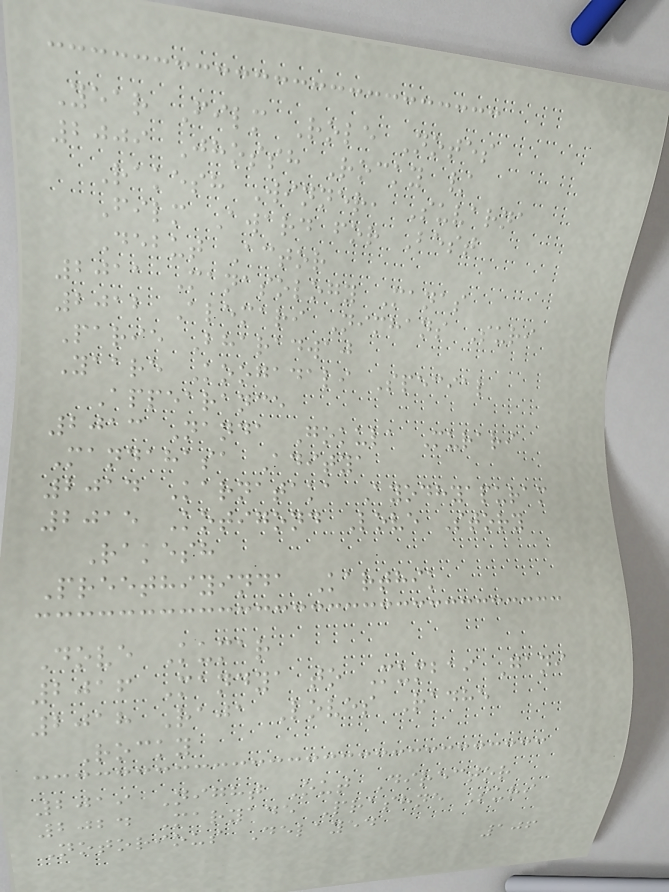Year Film Role Notes
2009 Jhossh Rocky /
Rakesh Winner, Suvarna
Film Award for Best
Debut Actor
2011 Manasology Manas
2012 Alemari Nimhans Suri
Parie Bharadwaj
Yaare Koogadali Special
Appearance
2013 Nanda Gokula Murari
Mandahasa Aditya
2014 Karnataka Ayodhyapuram
2015 Kotigond Love Story
Rakesh
Preethiyinda Karthik
Dove Kumar
2016 Mandya to Mumbai Gani
2018 Raja Loves Radhe
Rocky
2019 Night Out Director
2024 Maryade Prashne Suri
Notorious Delayed
106
